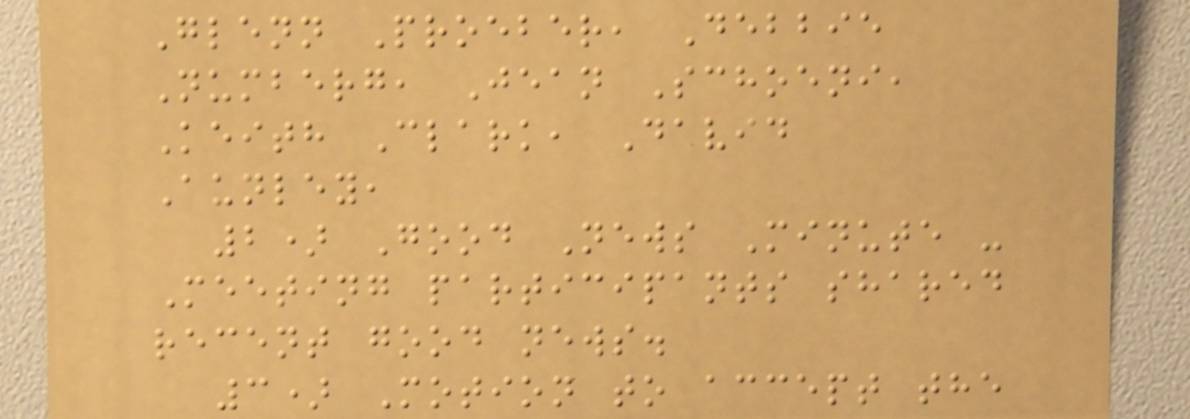Glenn Proeber, Debbie
Numberg, Jean Schoeni,
Keith Clark, David
Aunley,
2) Good News Minute -
Meeting participants shared
recent good news.
3) Motion to accept the
